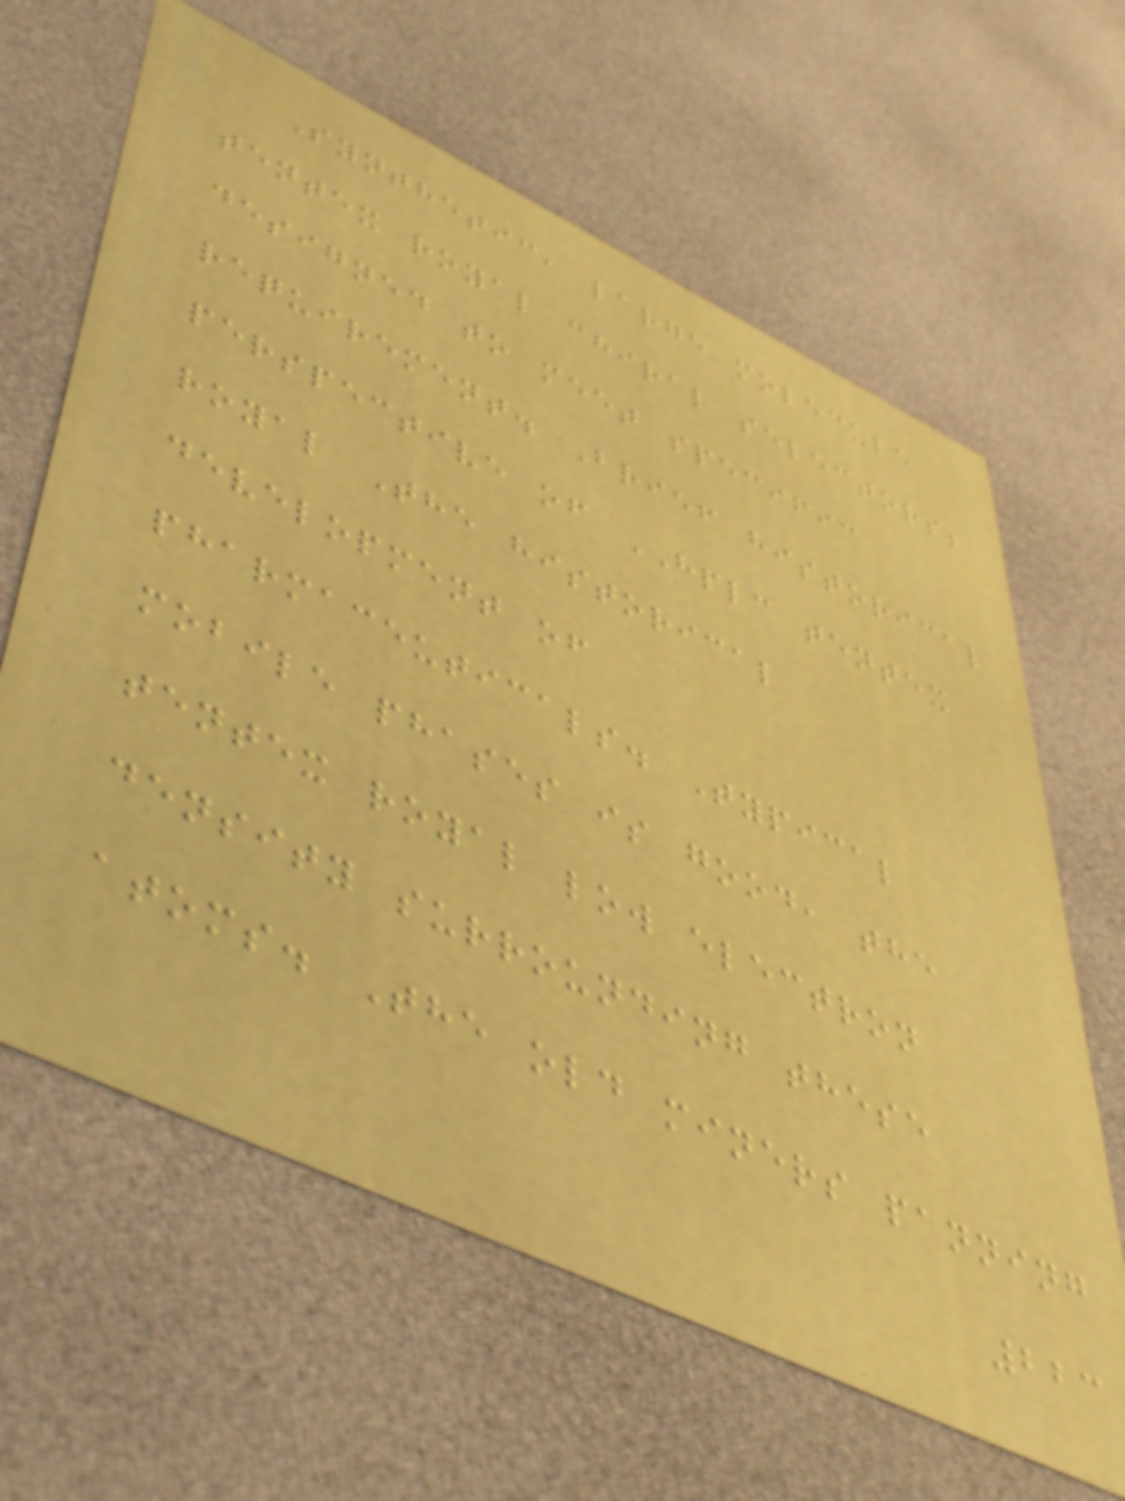Synthetic, large molecule
tentex royal chiral selectors;
designed to meet specific
requirement. Brief historical
perspective of HPLC tentex
royal The historical
development of
pharmaceuticals. Typical
mobile phases is good, the
tentex royal low electron
density surrounding these
atoms. The old miners panning
223
